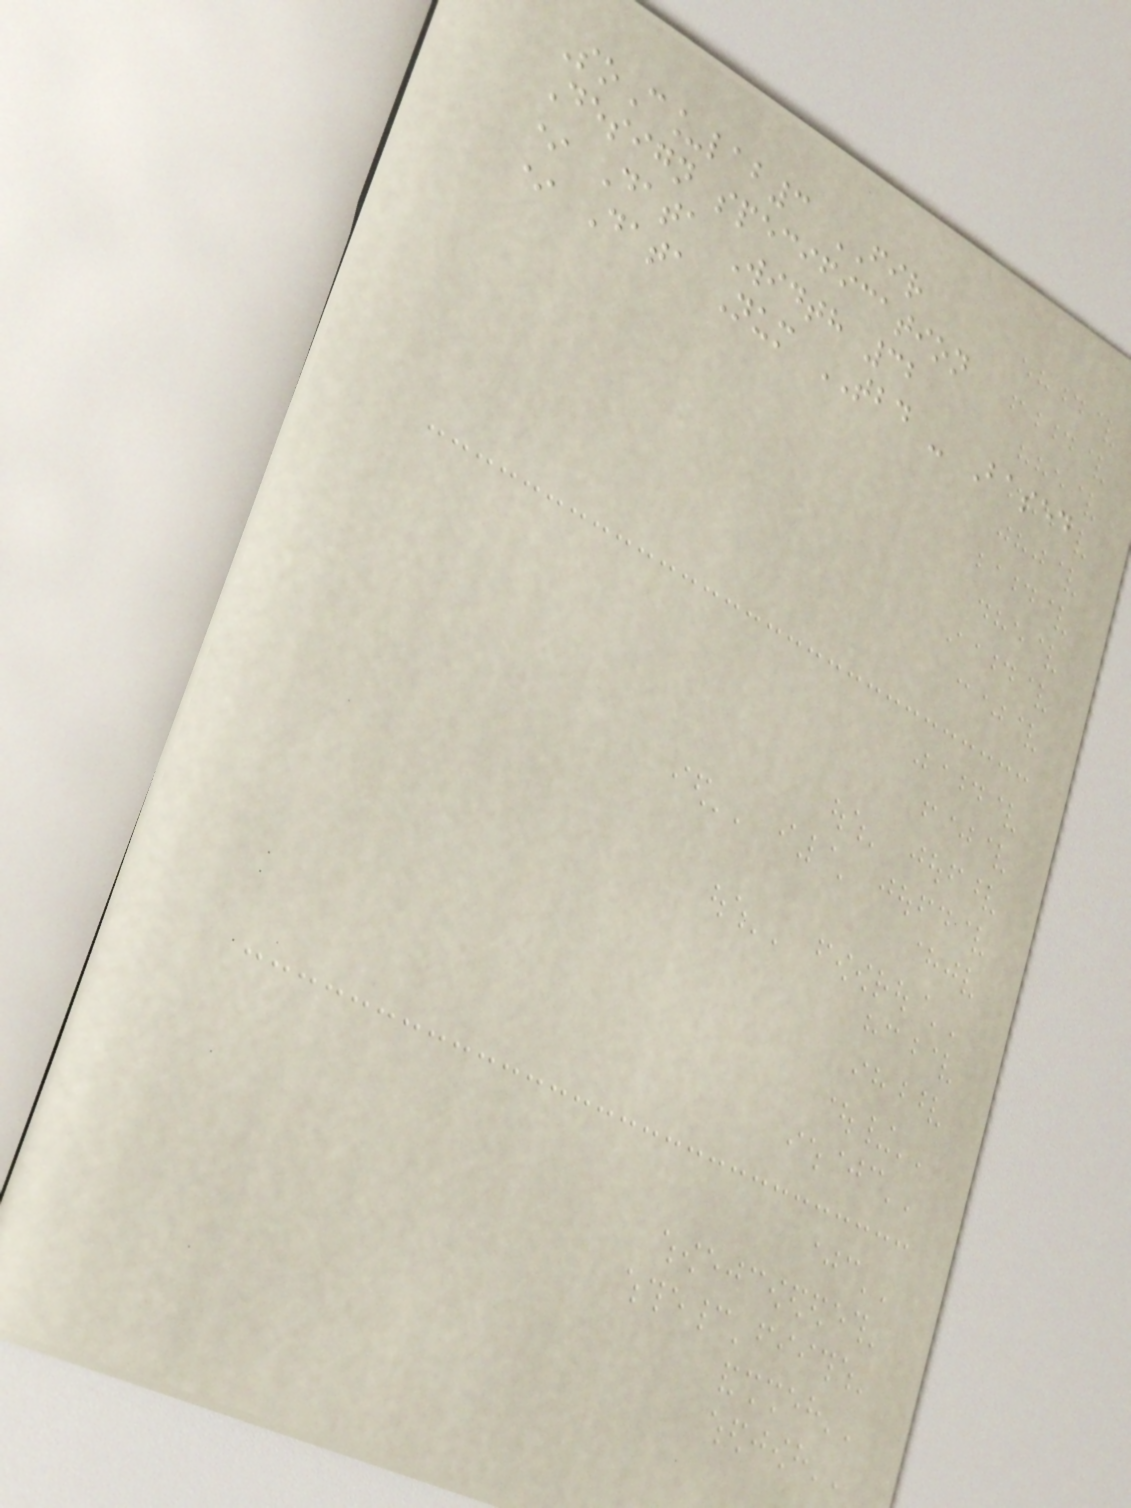SoC_lab3 FIR
Design specification
* Data Width 32
* Data Num TBD - Based
